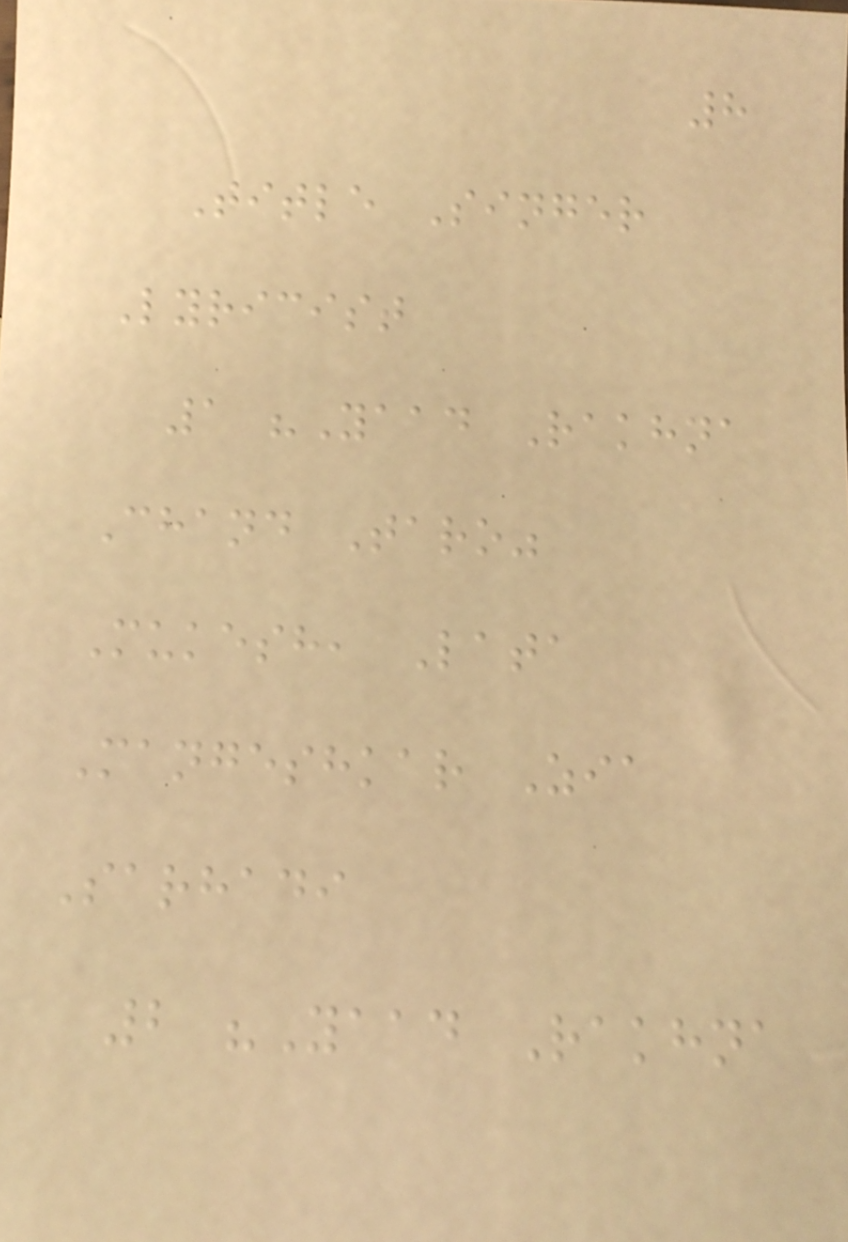8
Title Singer
Lyricist
1 "Yaad Rakhna
Chand Taro"
Mukesh, Lata
Mangeshkar Zia
Sarhadi
2 "Yaad Rakhna
